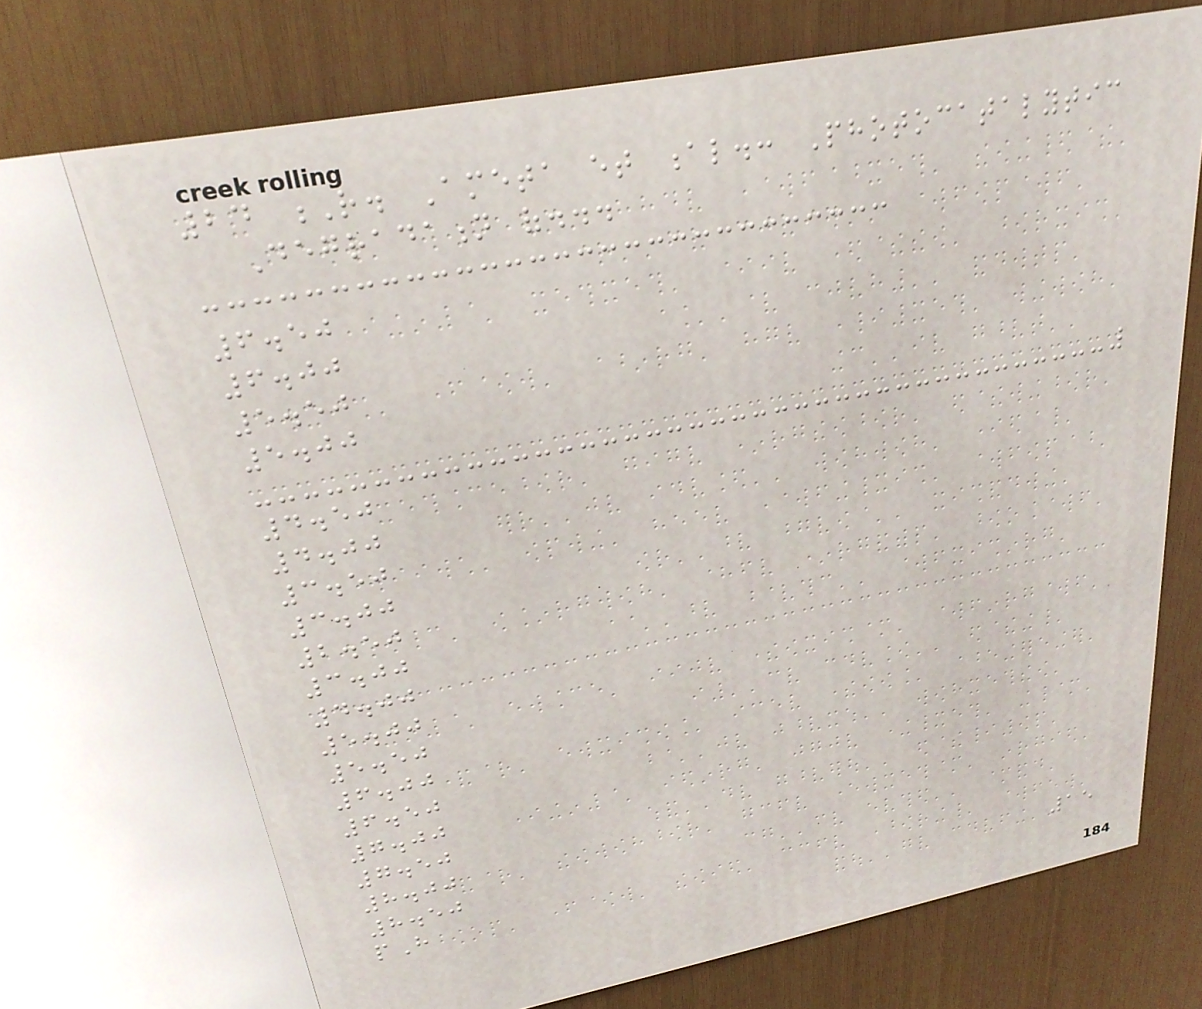24 R. Ameta et al.: Photocatalytic
Degradation of...
6.50
6.00
5.50
5.00
4.50
4.00
3.50
3.00
2.50
3.00
4.00
5.00
5.50
6.00
6.50
7.00
7.50
8.00
8.50
pH
15
